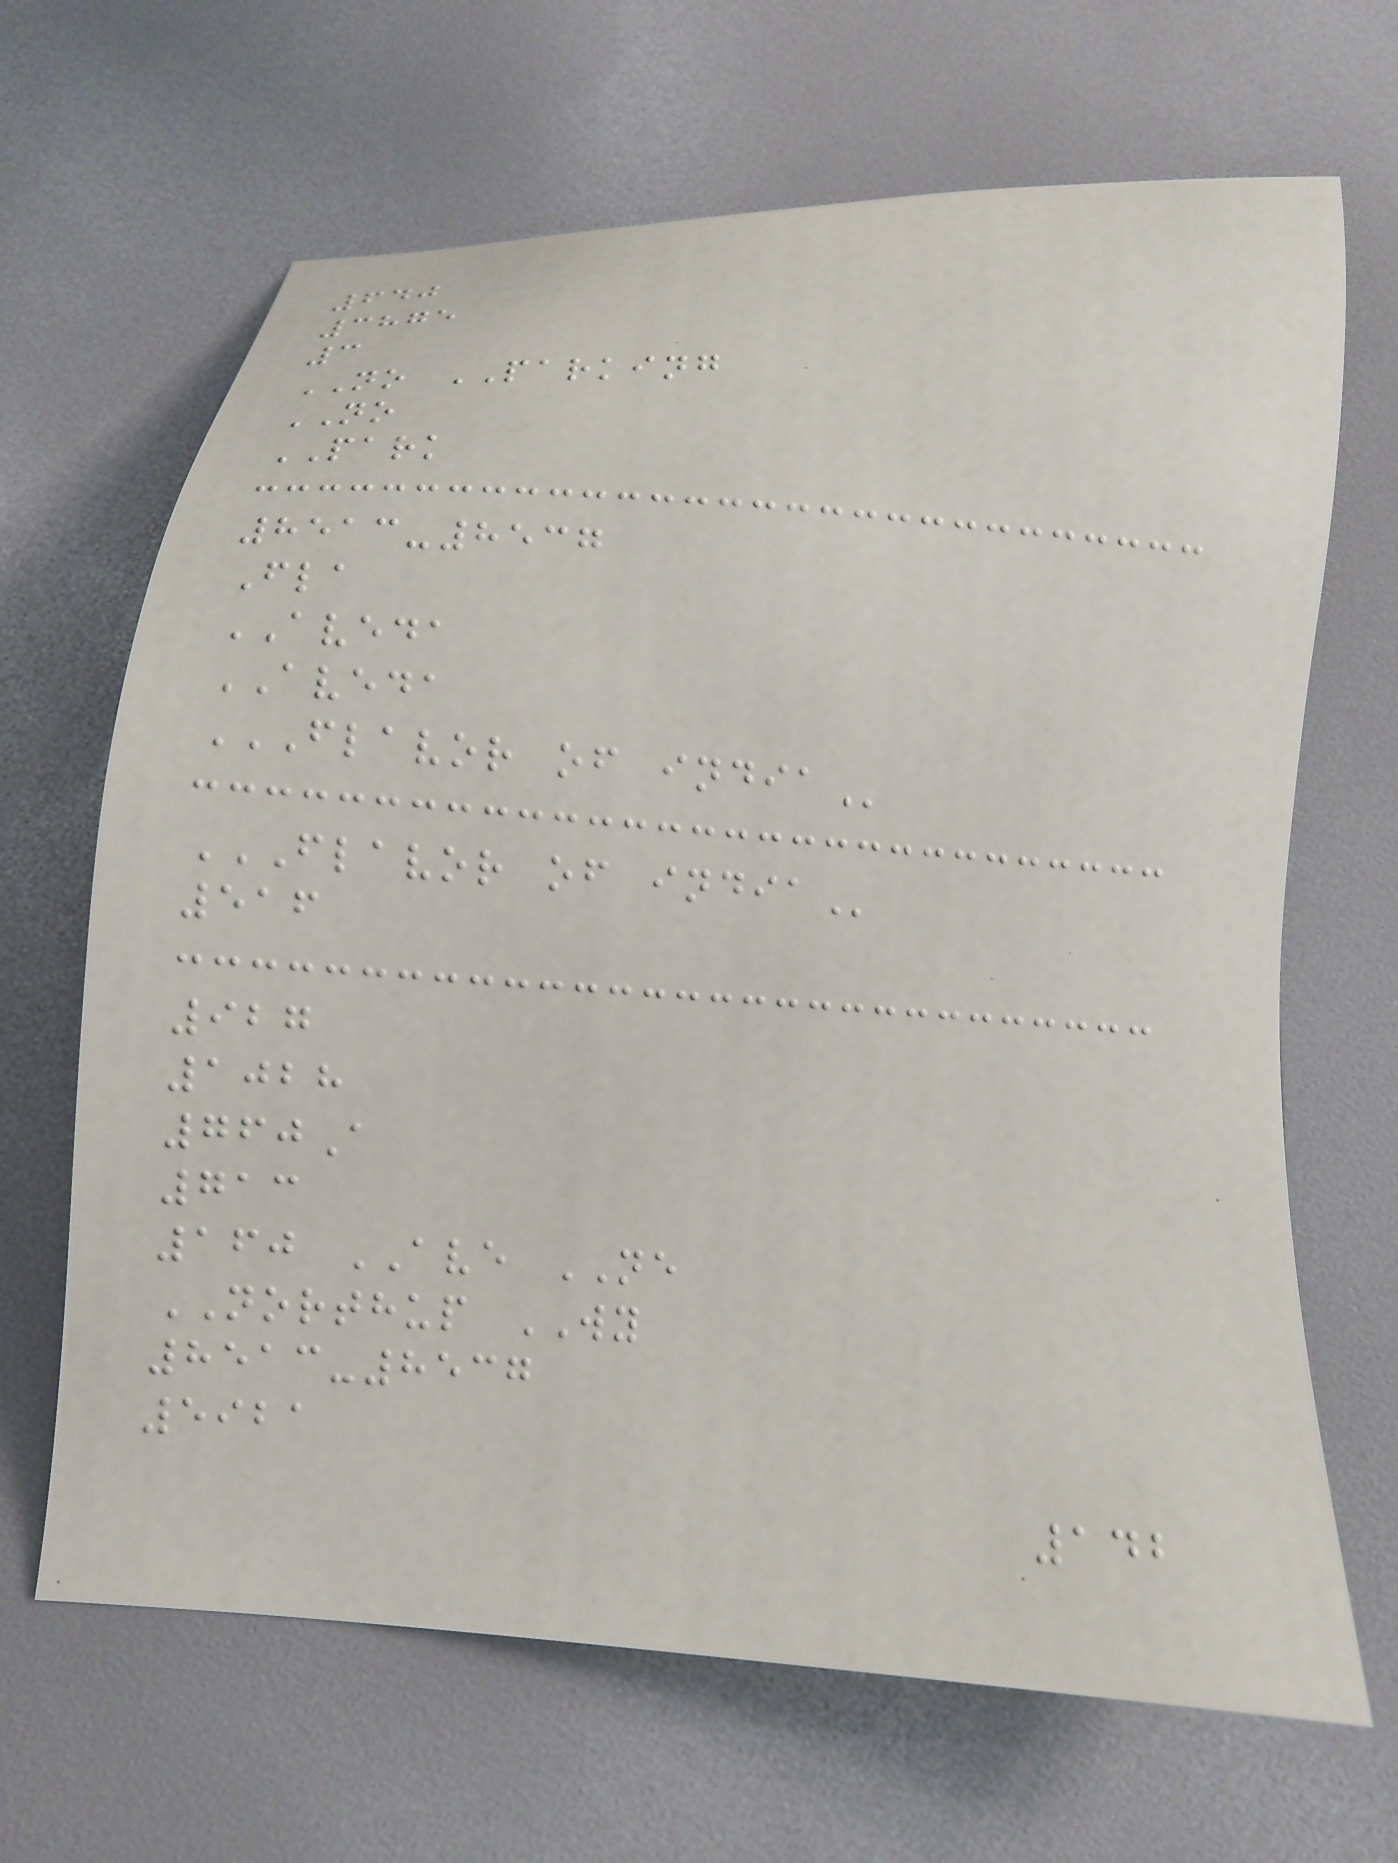640
3875
3
NO PARKING
NO
PARK
8513-8537
Fla
AVEDA
AVEDA
FLAVOR OF INDIA
FLAVOR OF INDIA
516
927
1028
760A
713
160 AVE NE
NORTHUP WY
8513-8537
5921
142
